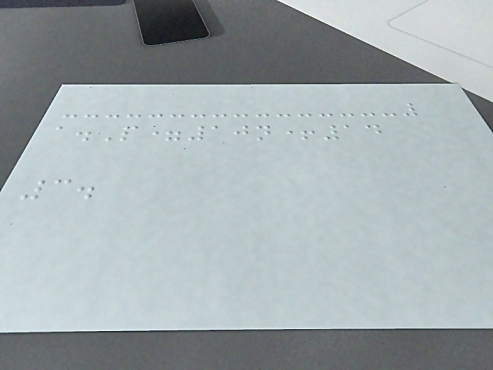a.P=10n+14
3.
